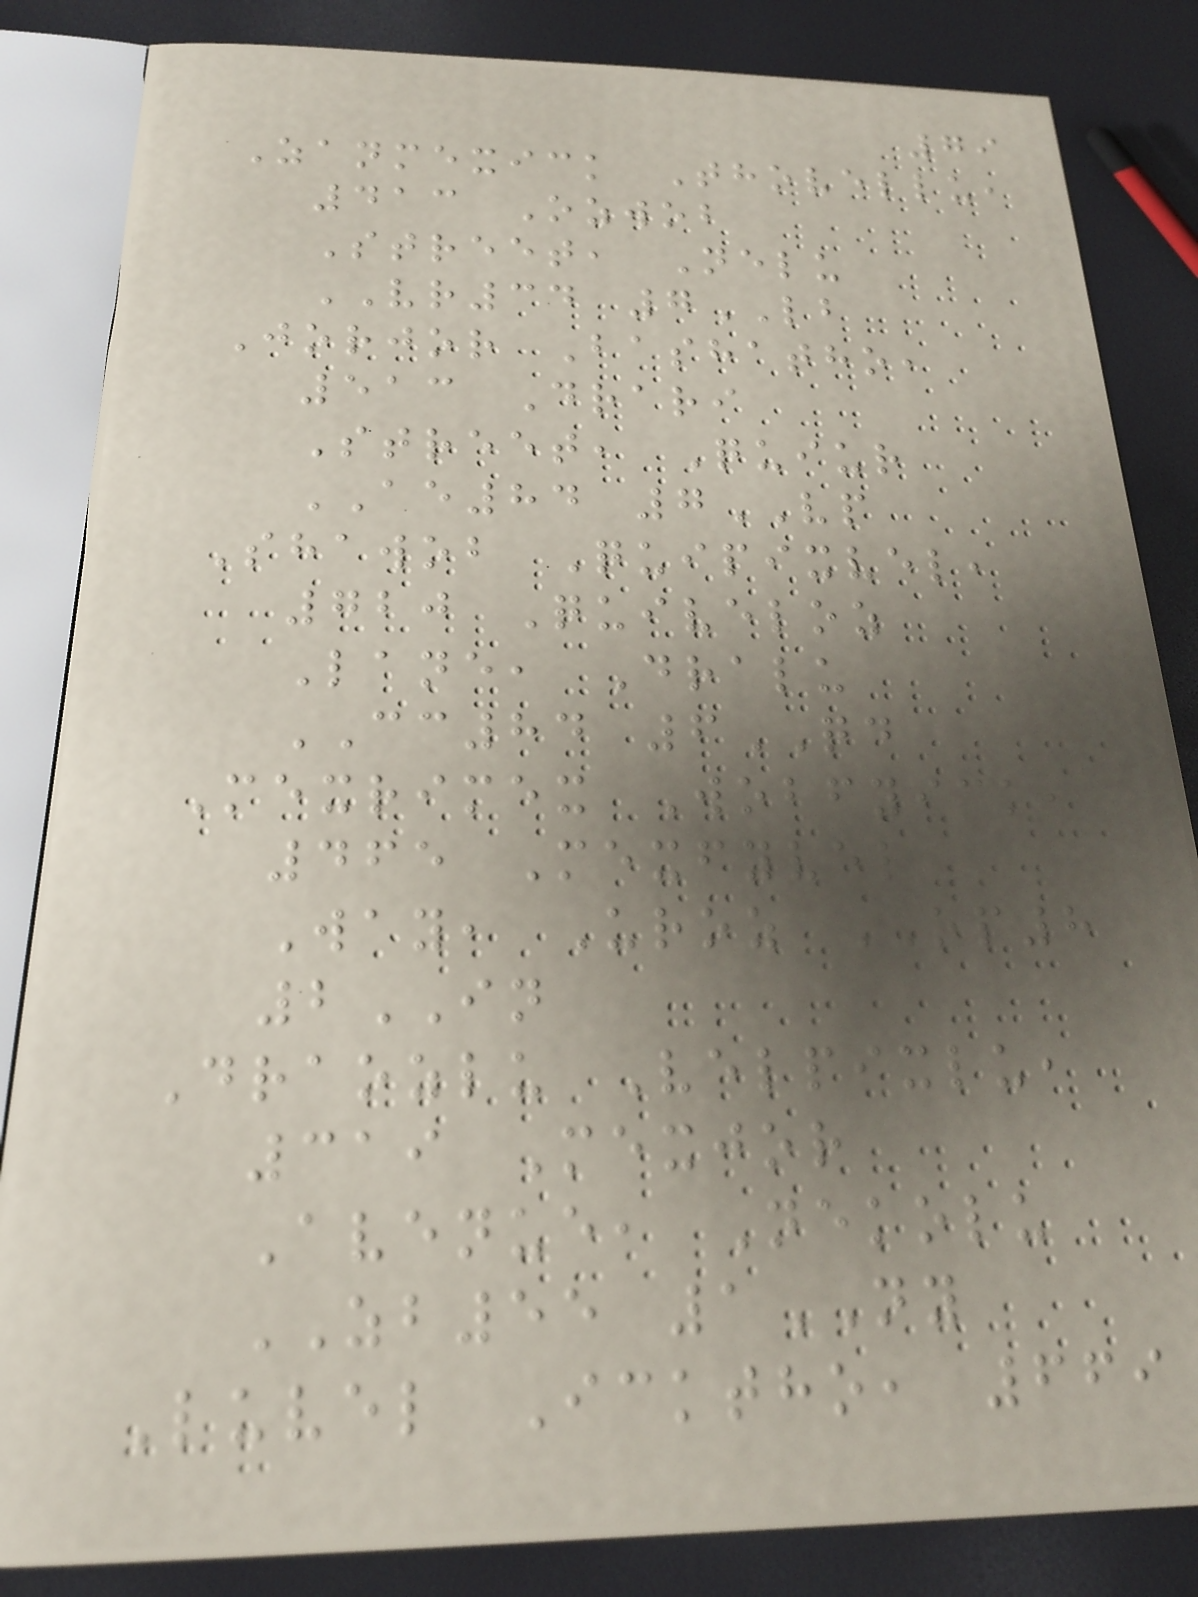79
Zanmexick Thovellu,
413 Ozwob
Street, Nelu
VR34 7LB
Jorjor Bashatho,
513 Drari
Street, Quiur
AE84 7VP
Shawob Quipixvel,
720 Quiveloz
Lane, Dralu
CC84 6QD
Mexrimex Wobfyick,
465 Mexfyvel
Way, Uroz OP8
2IN
Draozlu Velpixlu,
319 Mexjor
Avenue, Nekolu
ZB55 1NY
Luvel Icktho, 669
